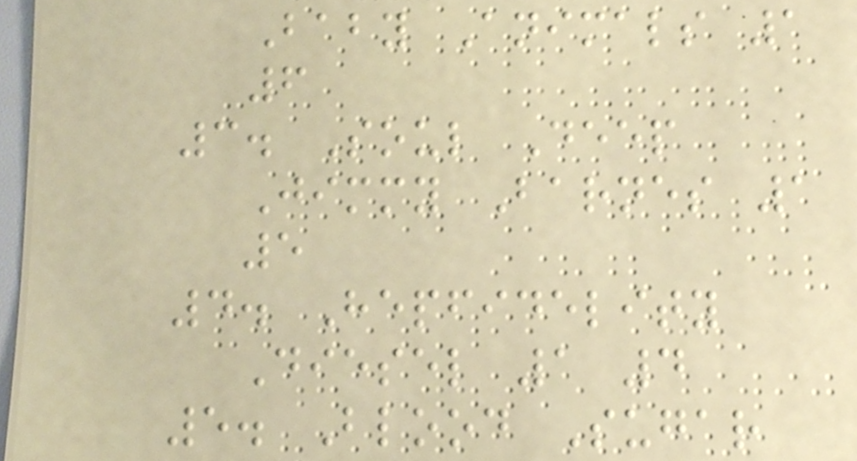Baby Animals 1
6
3. Soul Deep
Jimmy Barnes 1
5
4. Hepfidelity
Diesel 1 4
5. Blood Sugar
